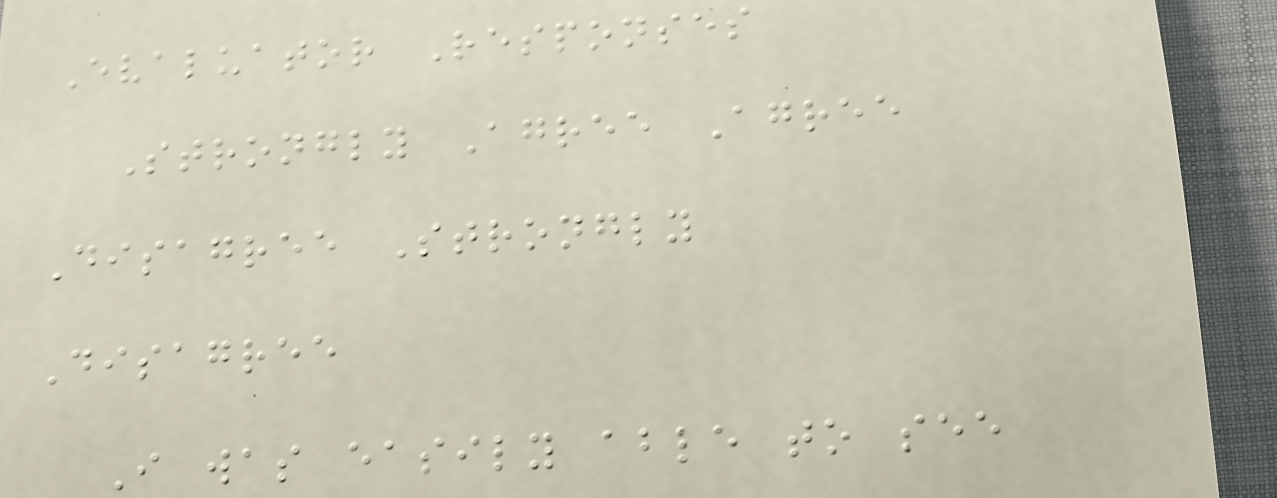Evaluator Responses
Strongly Agree Agree
Disagree Strongly
Disagree
I was easily able to see
